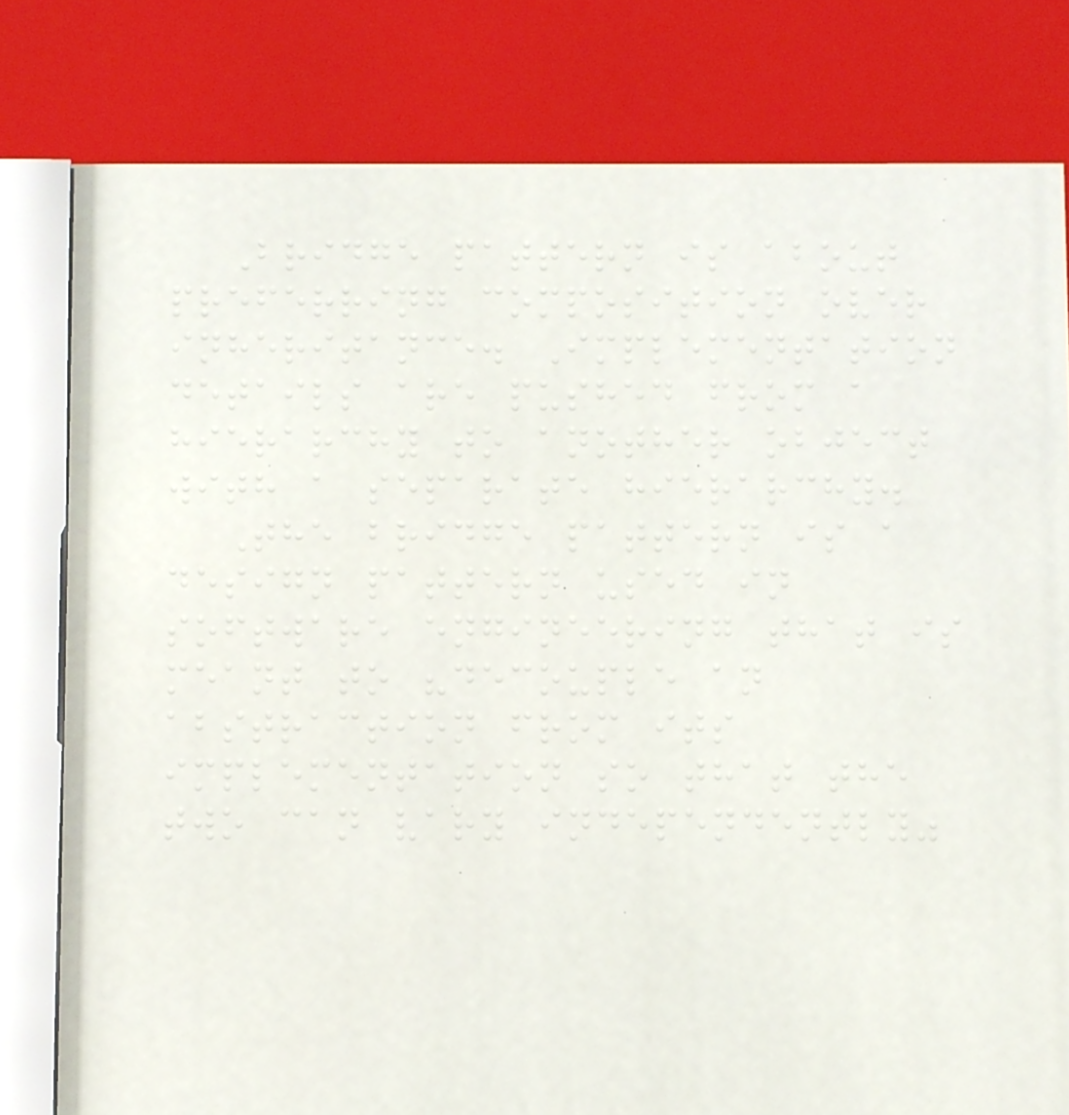Bridge pattern is about
preferring composition over
inheritance. Implementation
details are pushed from a
hierarchy to another object
with a separate hierarchy.
The bridge pattern is a
design pattern used in
software engineering that is
meant to "decouple an
abstraction from its
implementation so that the
two can vary independently"
